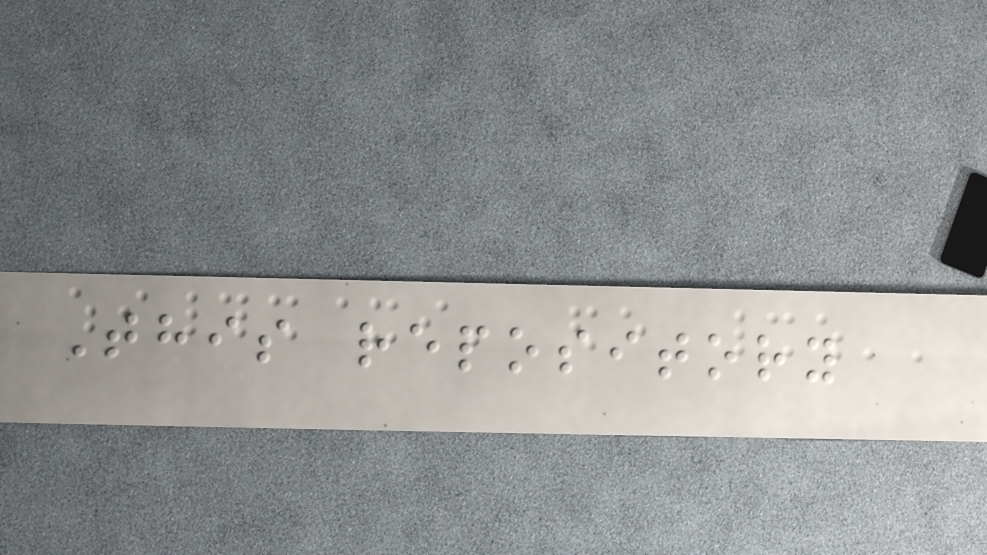This repository
